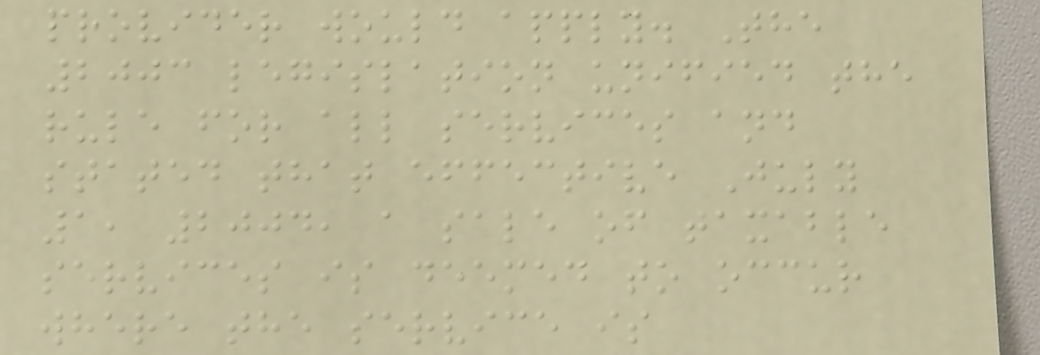provider would apply. The
2003 legislation unified the
rule for all services and
stated that effective July
1, 2004, a sale of taxable
services is deemed to occur
where the service is
